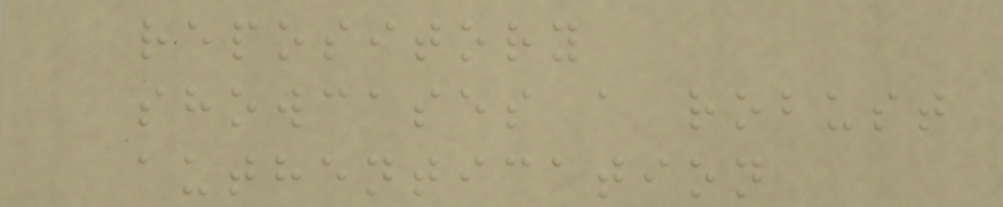repository
showcases a robust
authentication
